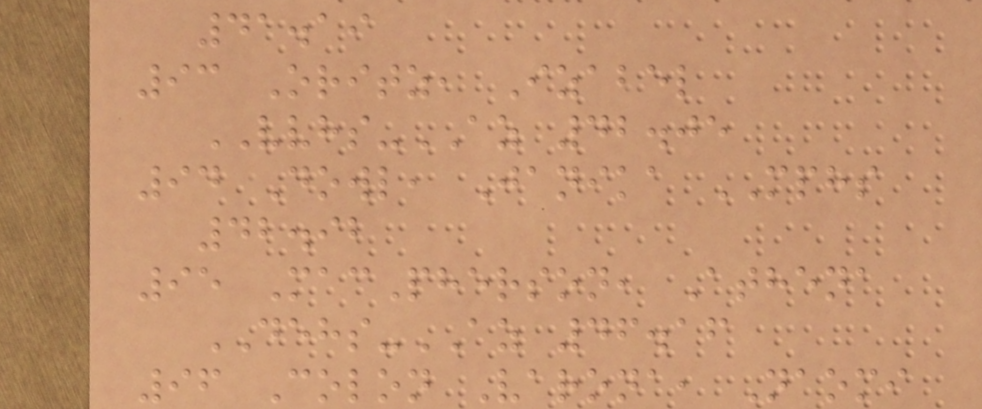41.19
93 Oritz, Izabel
VVHS-AZ 42.05
94 Dowl, Janika MPHS
42.92
95 MacPherson, Athena
DEHS-AZ 46.16
96 Colon Varona, Naomi
